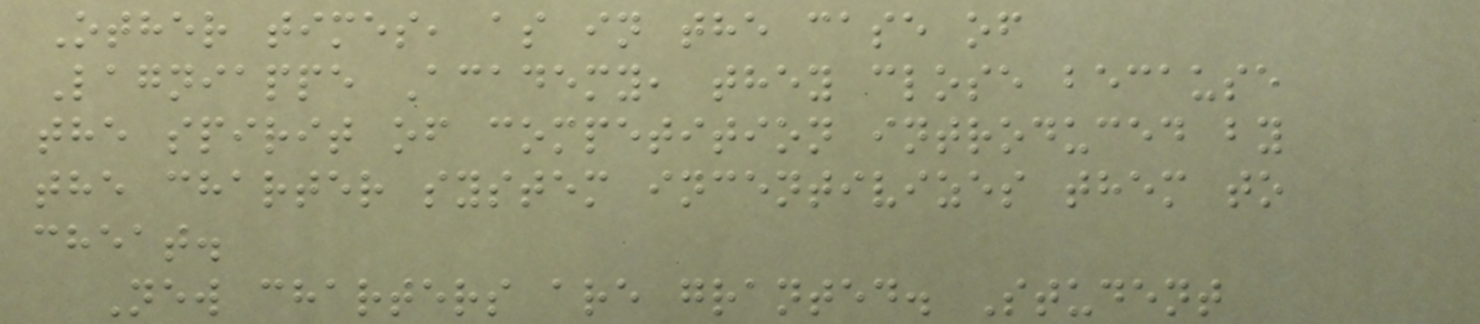Other times, as in the case of
Lagniappe Academy, they close because
the spirit of competition introduced by
the charter system incentivizes them to
cheat.
New charters are granted. Student
